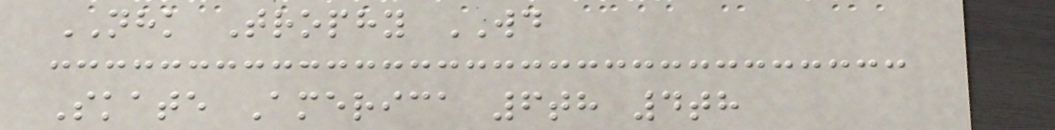NHK Trophy WD
Skate America 6th 4th
